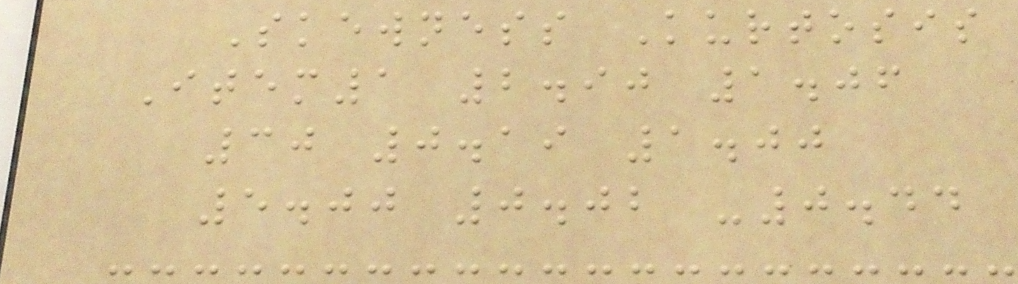Skewness Kurtosis
Item1 2.90 1.06
30 0.19 1.00
5.00 0.02 -0.44
